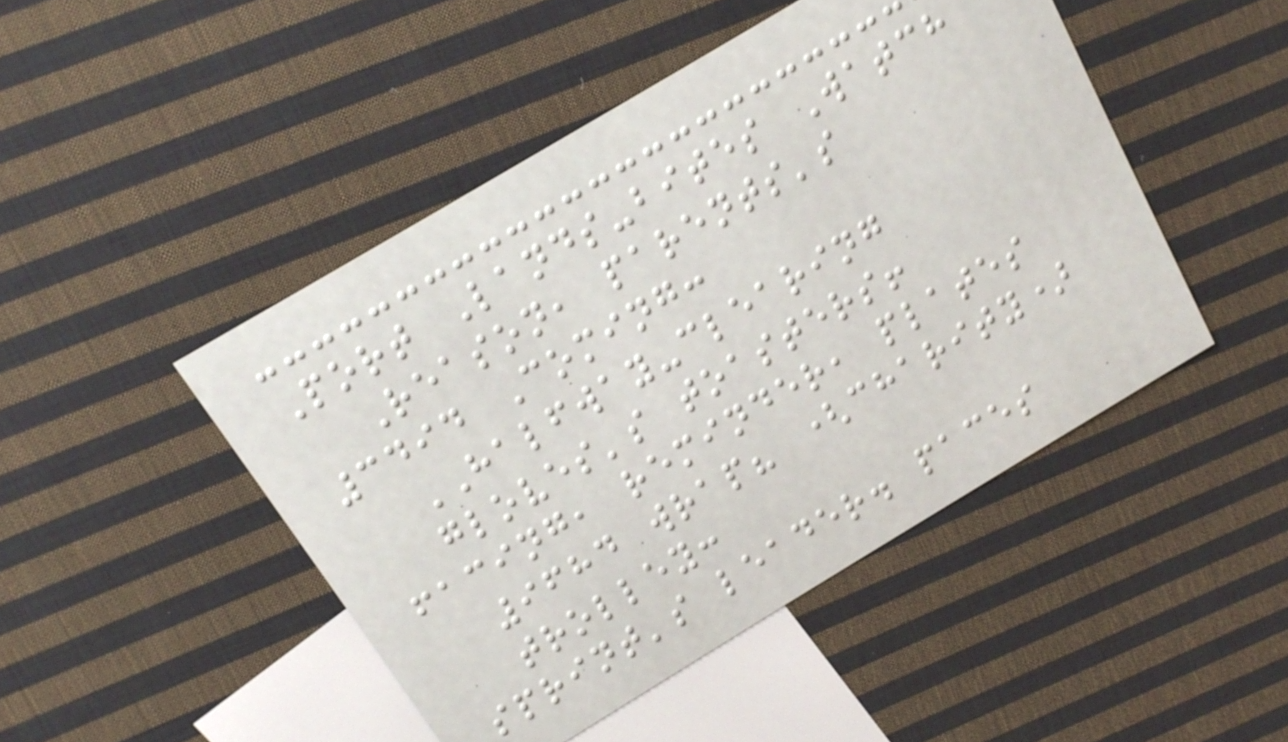Port Lands-bites Watch
Reason, parents's
3494 Coming:
HALFWAY-clearing
gloves's toasters!
facing, reminder, plates
9684 wrap? (charity)
trolley:
sprint's leader. paces
